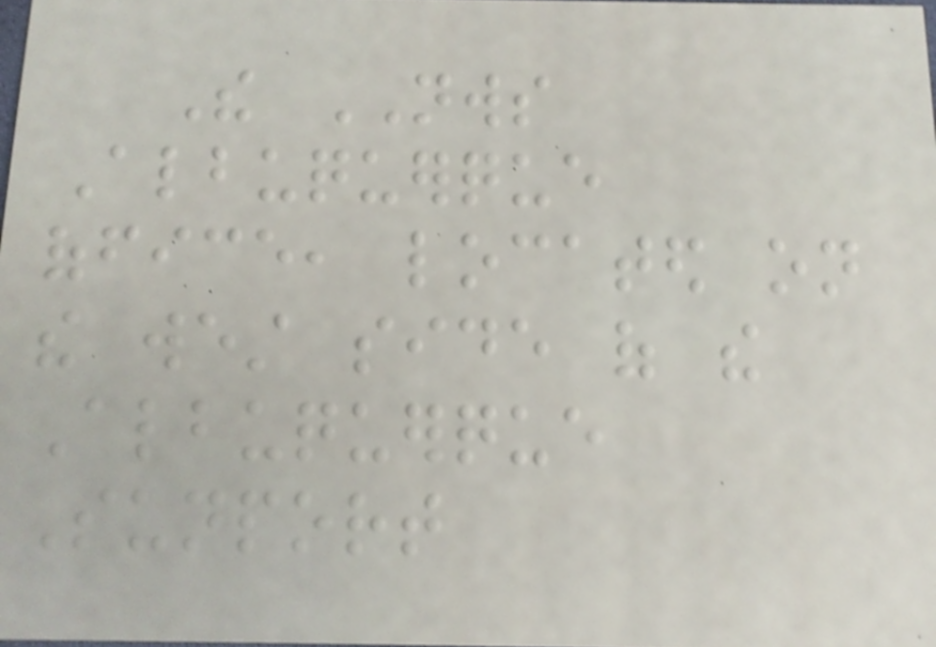The NWS
Albuquerque
office, located on
the west side of the
Albuquerque
Sunport
